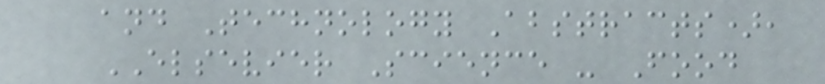and Technology Abstracts),
ELSEVIER Science - Food
